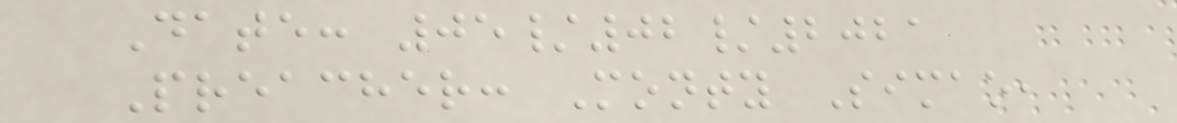Date: 05/02/2021
Preacher: Monty Simao,
